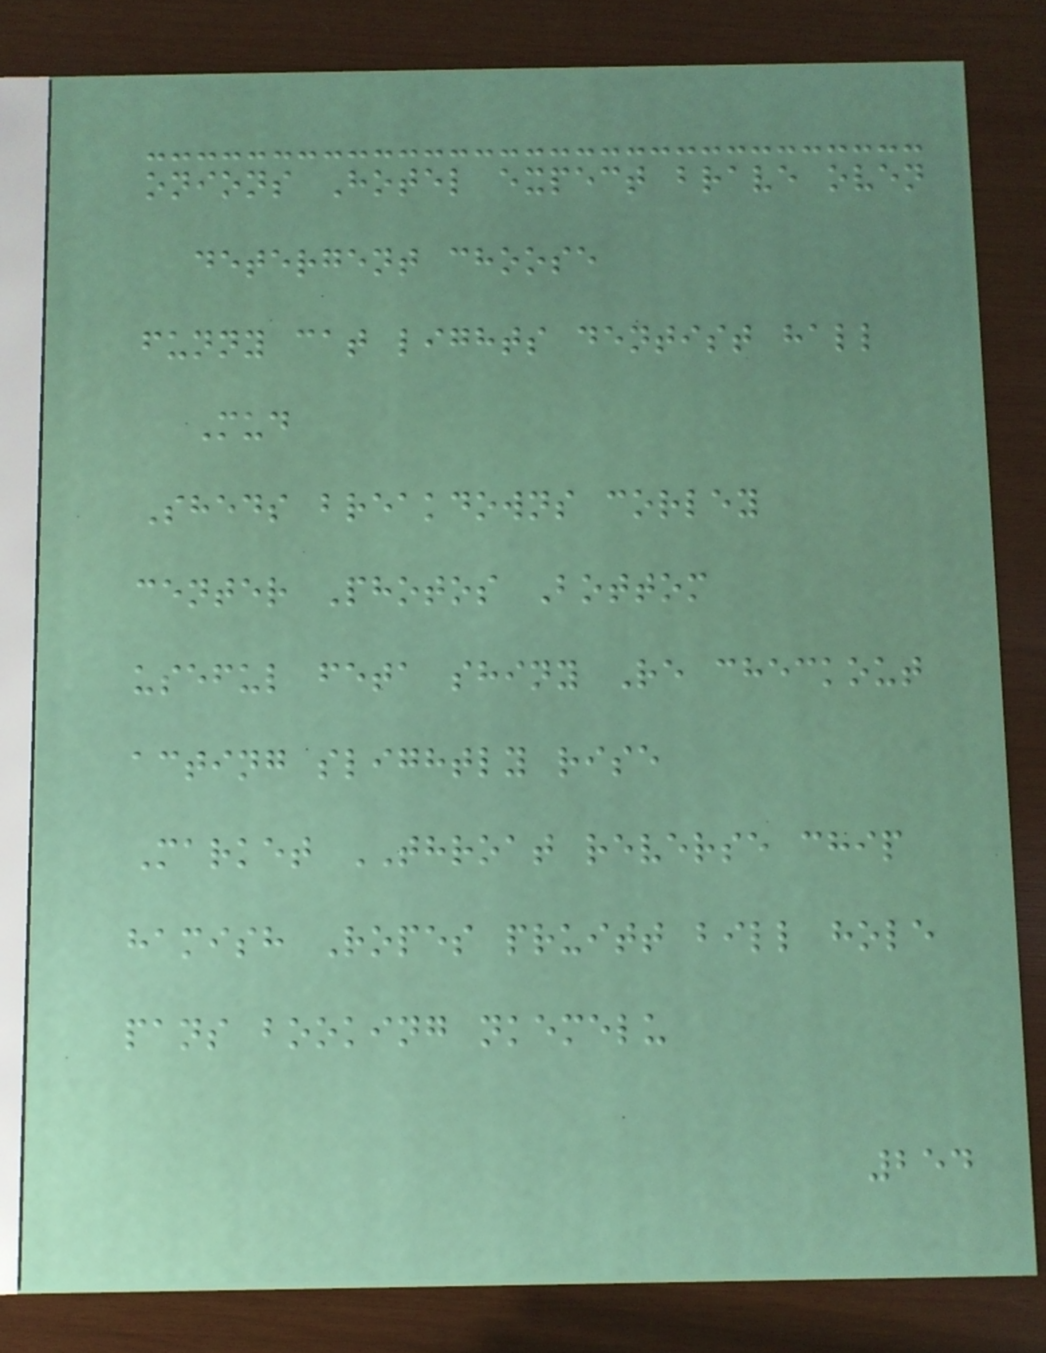onions Hotel expect brave oven
detergent choose
funny cat lights dentist hall
Mud
Sheds breakdowns corley
center Photos Bottom
useful feta shiny Re checkout
acting slightly rise
Market THROAT reverse chip
hamish Ropes pruitt bill hole
pans booking nkemelu
254
